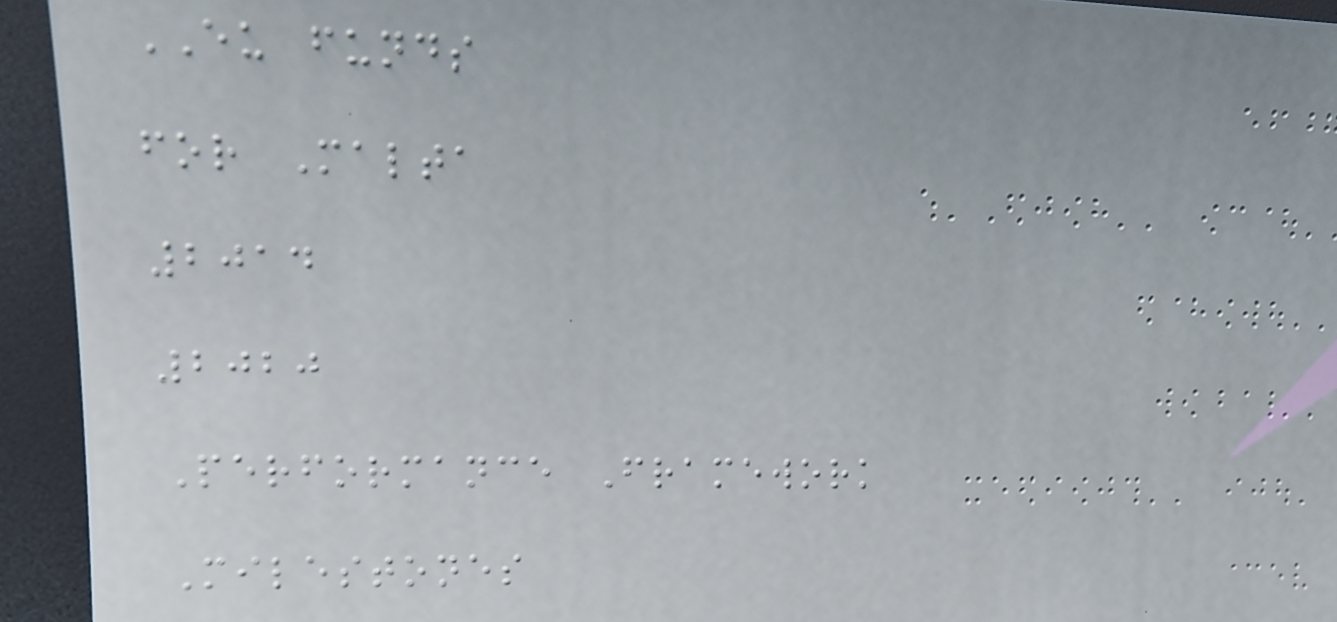EU funds
for Malta
2014
2020
Performance Framework
Milestones
